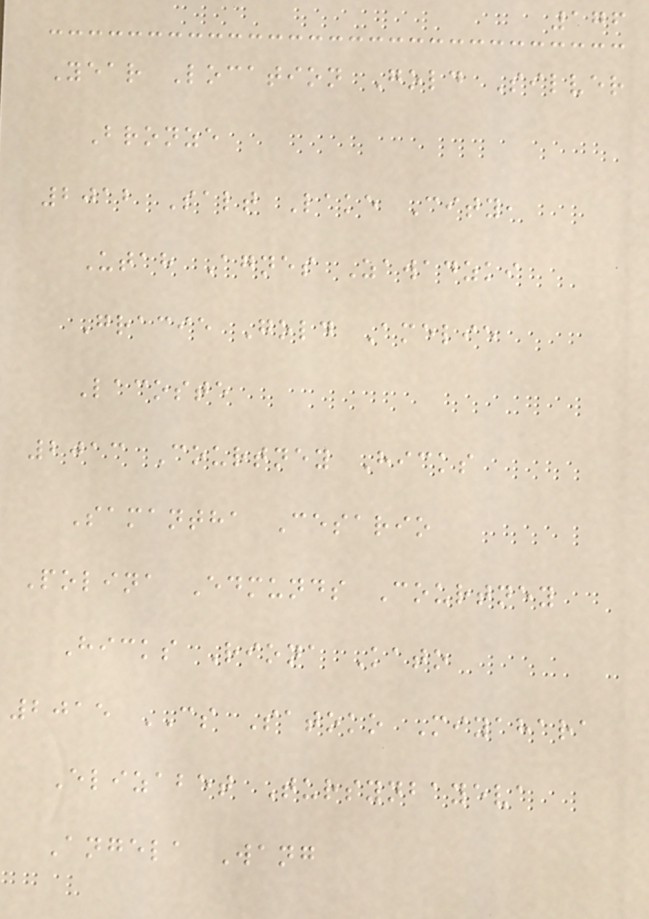176
Year Location Gold Silver
Bronze
2012 Salt Lake City,
Utah Agnes Zawadzki
Gracie Gold Amelie
Lacoste
2013 Courtney Hicks
Samantha Cesario
Polina Edmunds Courtney
Hicks Riona Kato
2015 CS Satoko Miyahara
Elizabet Tursynbayeva
Angela Wang
